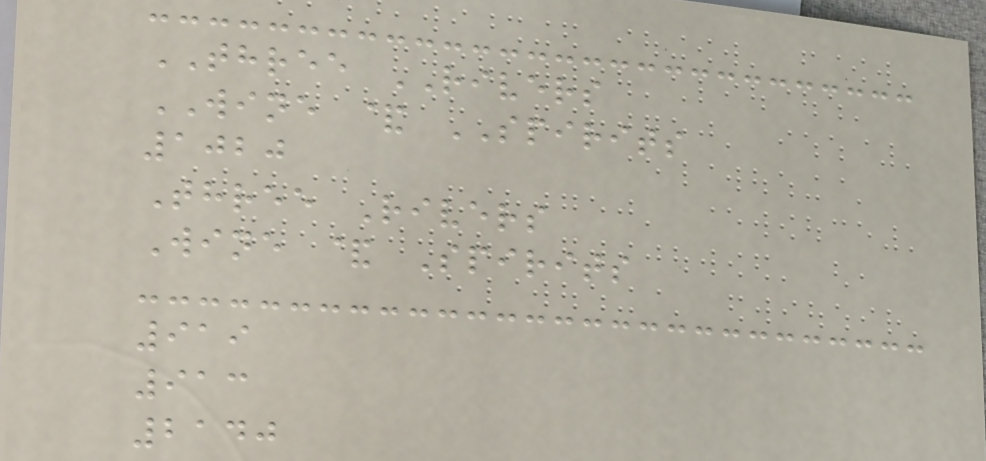THREE RIVERS
WINE & SPIRITS
1020
Three Rivers
Wine & Spirits
919
913
2140
